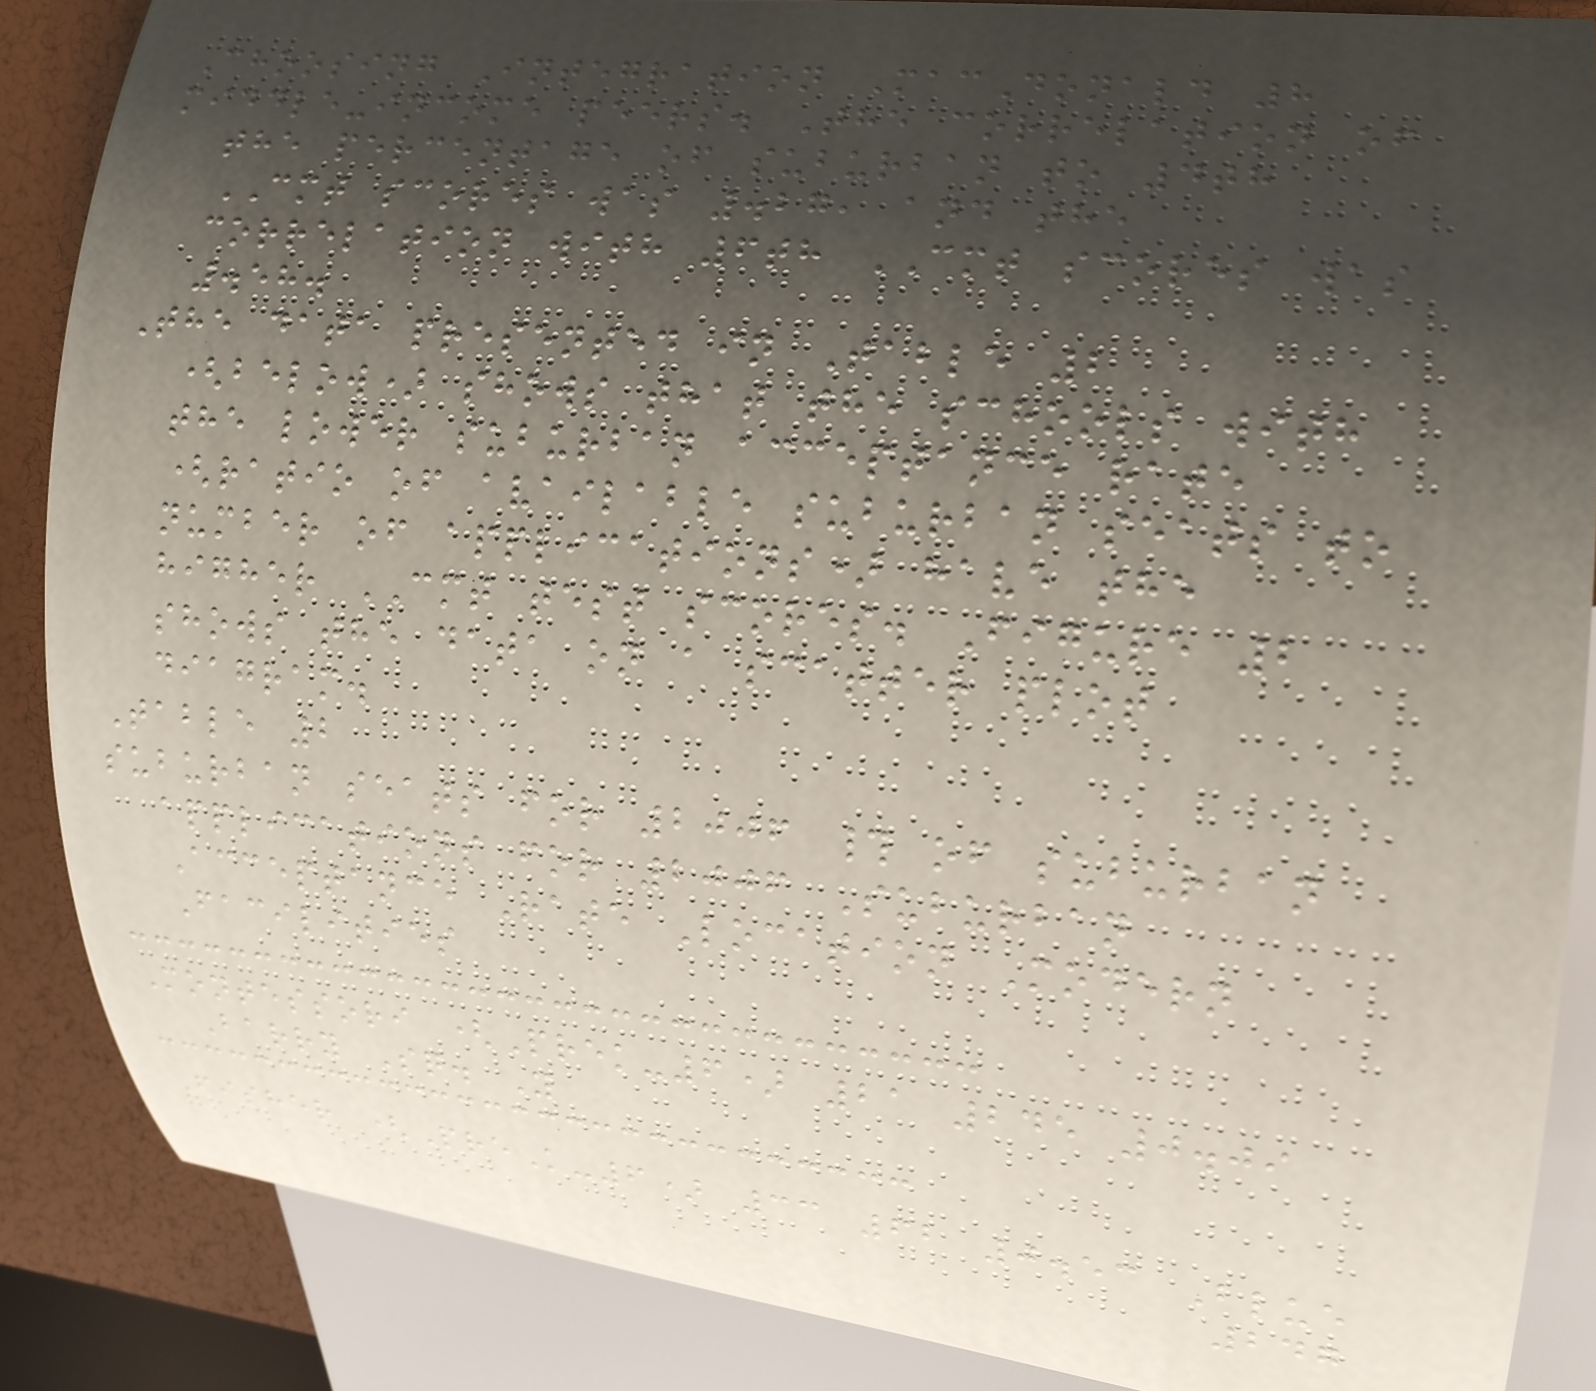Choosing Integration MacDonald 8
middle-income peers. The correlation of
the percentage of suburban to 4th
CMT scores was .27, and the
correlation with 6th CMT scores was
.58.
The data presented in Table 2
(below) shows that the schools with
the lower suburban acceptance rate
(ratio of available suburban seats to
number of applications) have the
higher CMT test scores. Figure 2
shows the data on a scatter plot
diagram.
Table 2
suburban seats for 2006 # of suburban
applications for 2006 Suburban
Acceptance Rate Location Modern
Facilities
Montessori (Prek-6) 21 245 0.09
Barry Sq. Y
Fisher (PreK-6) 33 62 0.53 Blue
247
